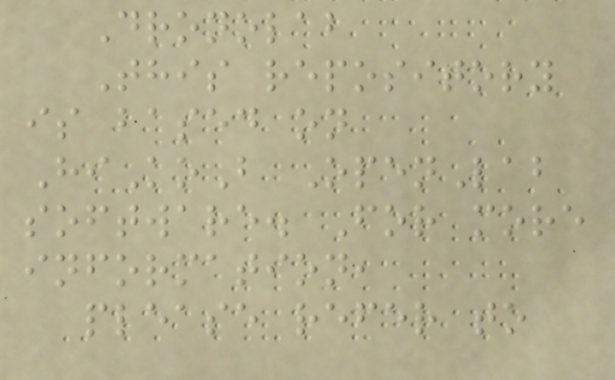Dronolab
This repository
is based on
HiKoB OpenLab
software. For more
information,
please refer to
